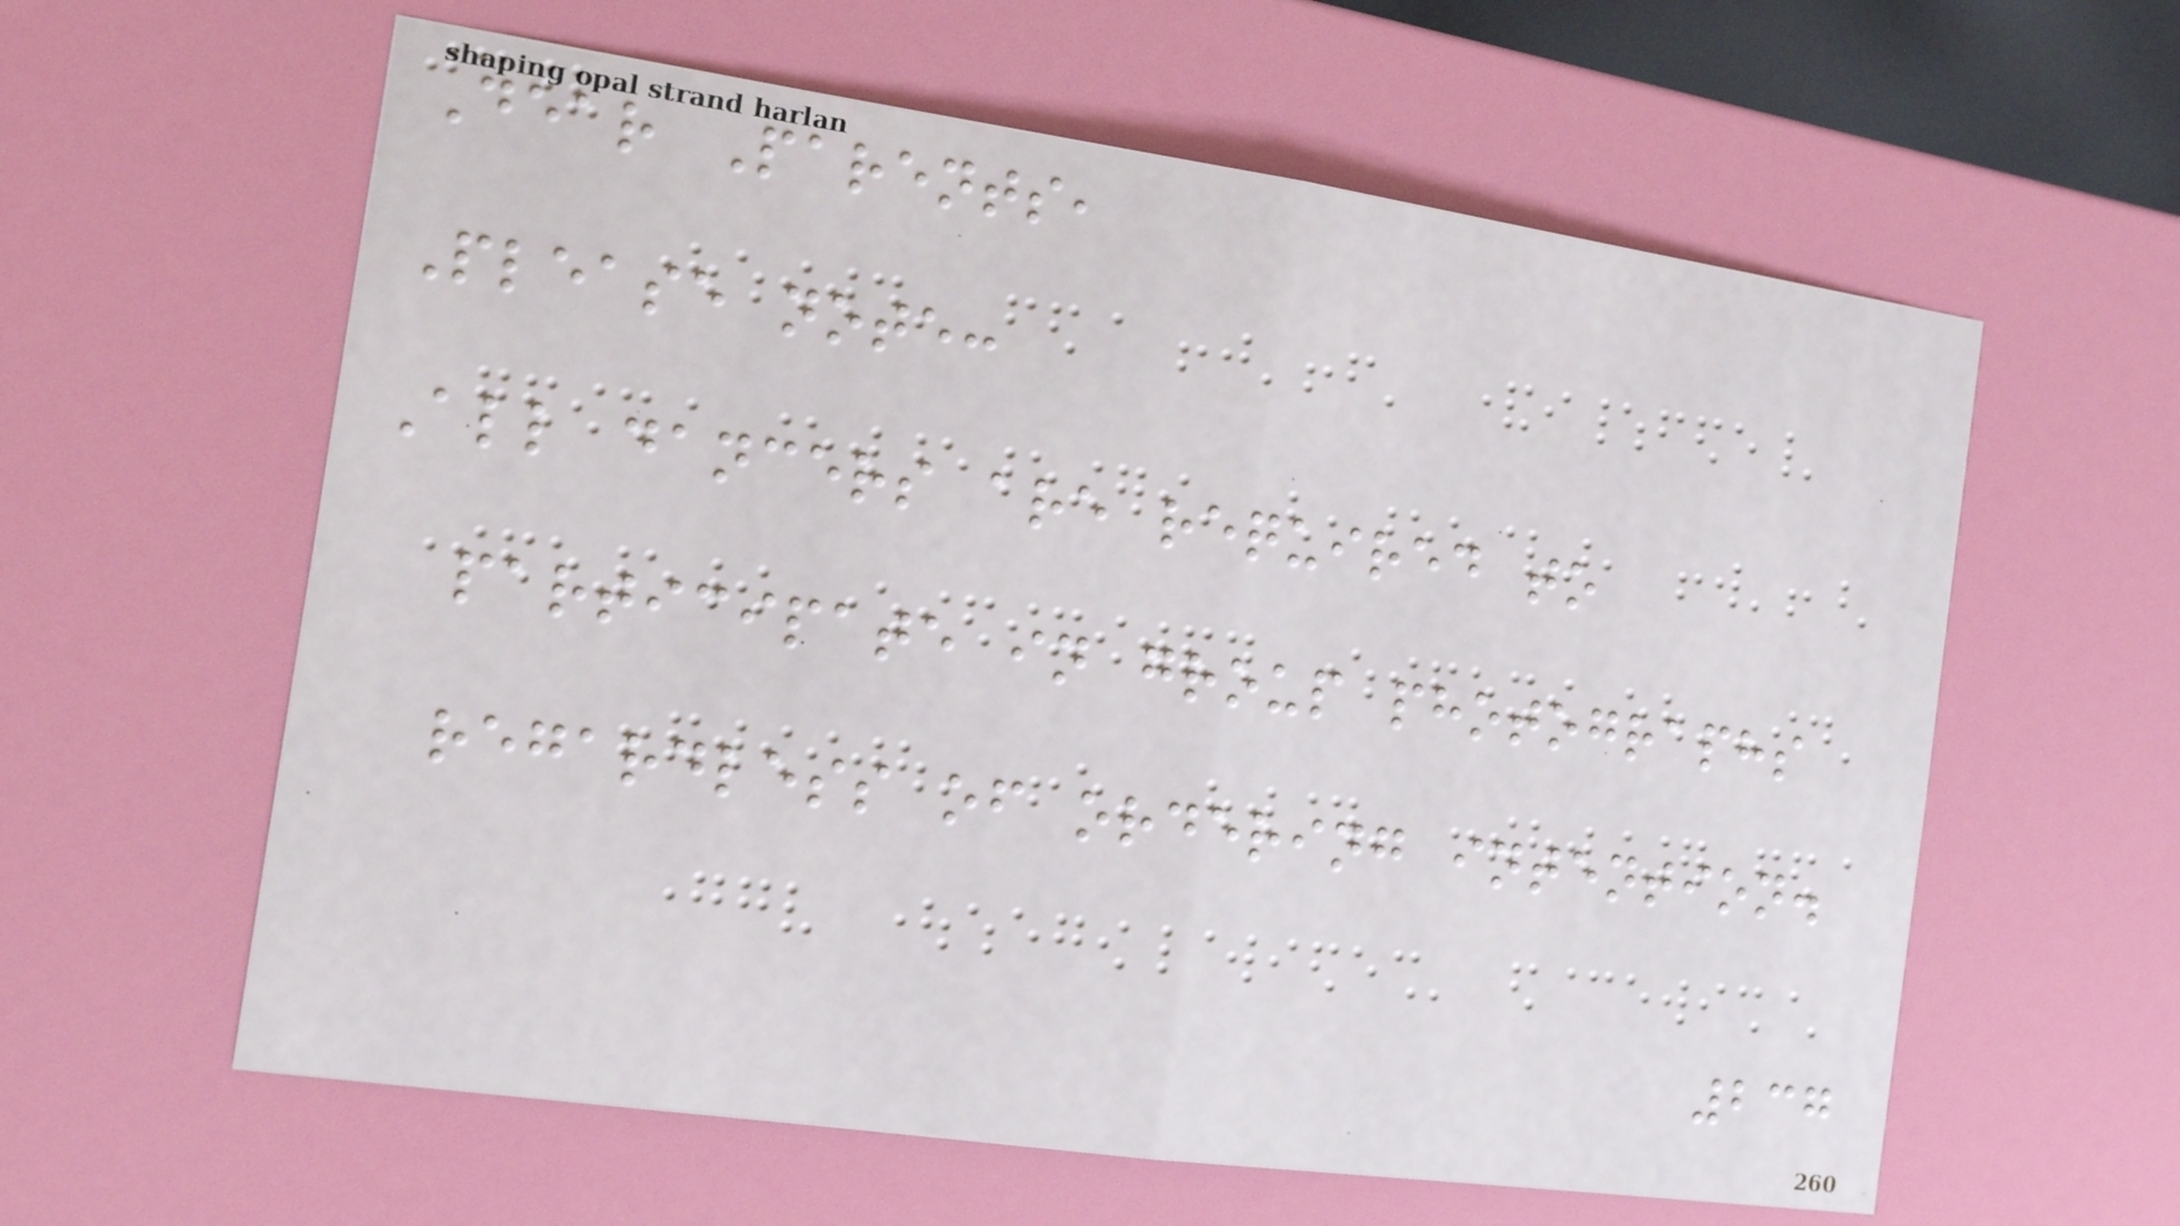Dear Parents,
Please note:
All dancers are required to
participate in group photographs
regardless of ordering intention.
237
